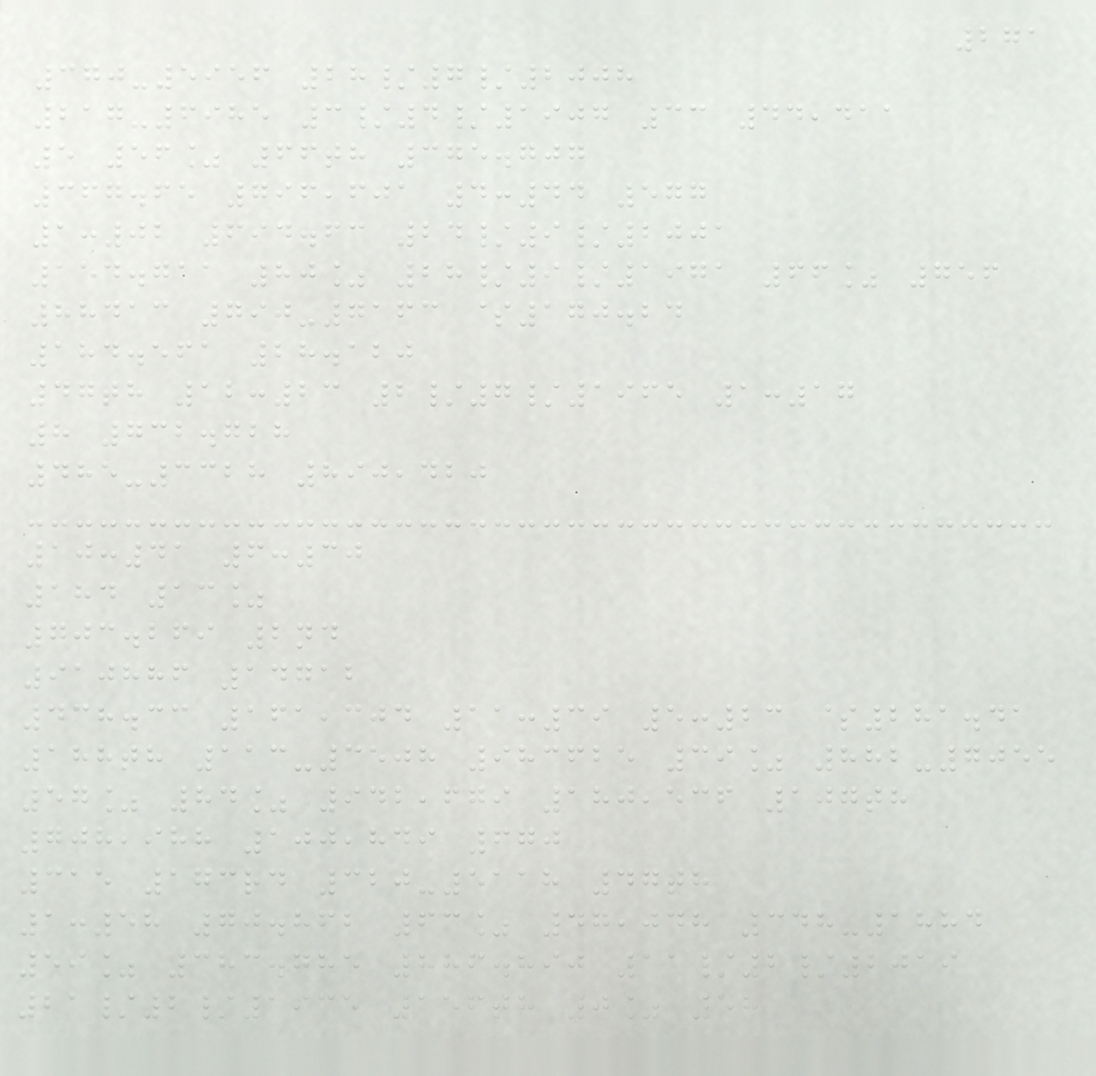271
370-5956 28/7/2008
217-6985 3/4/1907 33 44,411
5 56% 66th 375.707
367.65 796,601 4:44 577
1:02 694.63 24/9/2001
154.711 80% 28/9/1971 66% 756
88413 790-7163 $170.24
184.561 28.120
47th 12:23 2/7/1965 1:17
8 732.728
485-3328 890,420
10:41 6:30
184 13%
703.269 2nd
910886 14712
438.33 161,304 11:39 5:23 $281.41
188th 113-3508 983625 39% 882-7055
57% 84% 942,679 180,536 107th
708,988 100,849 670
315 173rd 320-5118 47th
1:58 70.862 63% 47,048 348-1884
59% 383.785 886.890 11/2/2019
21/2/1935 156th 0% 58
